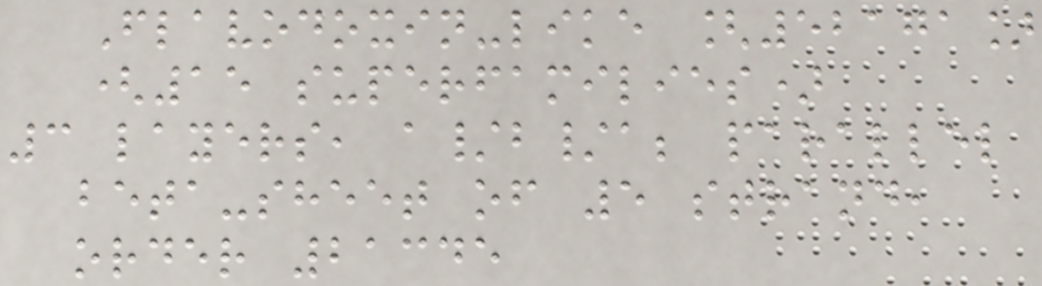Flavodoxin-like [52171]
(15 superfamilies)
3 layers, a/b/a; parallel
beta-sheet of 5 strand,
order 21345
